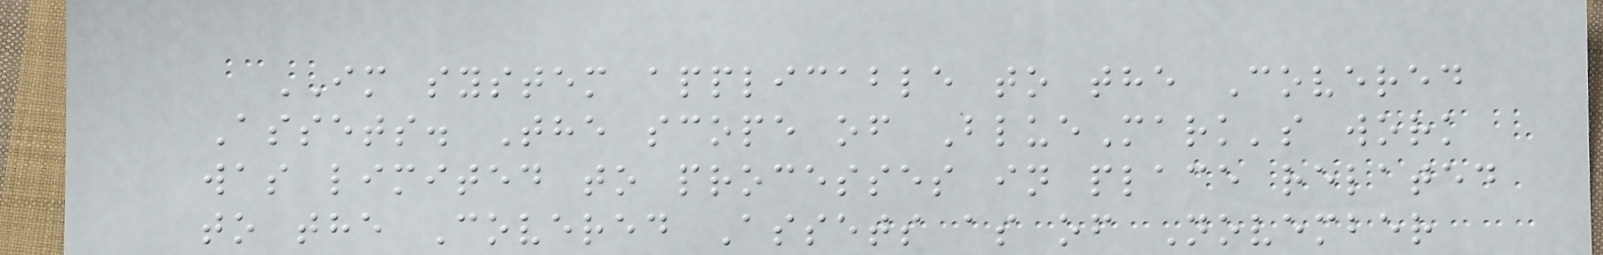IM system applicable to the Covered
Assets. The scope of BlueMark's work
was limited to processes in place related
to the Covered Assets as of November
